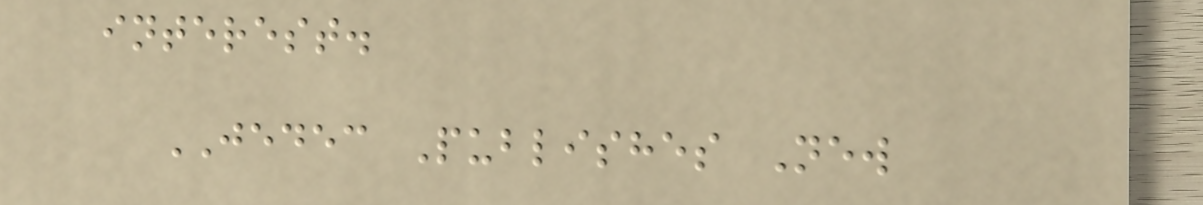interest.
JEDEC Publishes New
